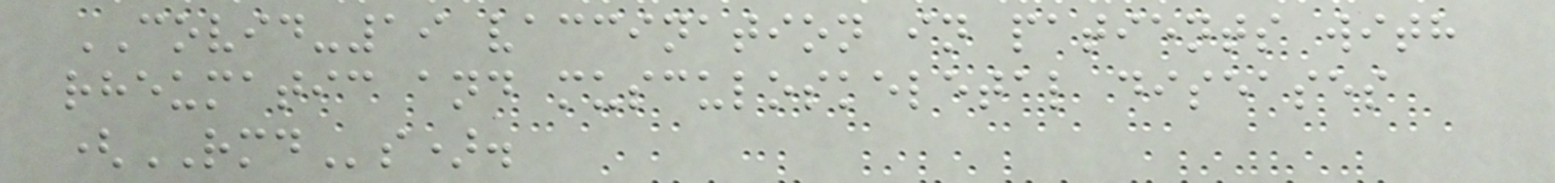COVID-19 vaccination in patients with
rheumatic and musculoskeletal diseases
(RMDs).
